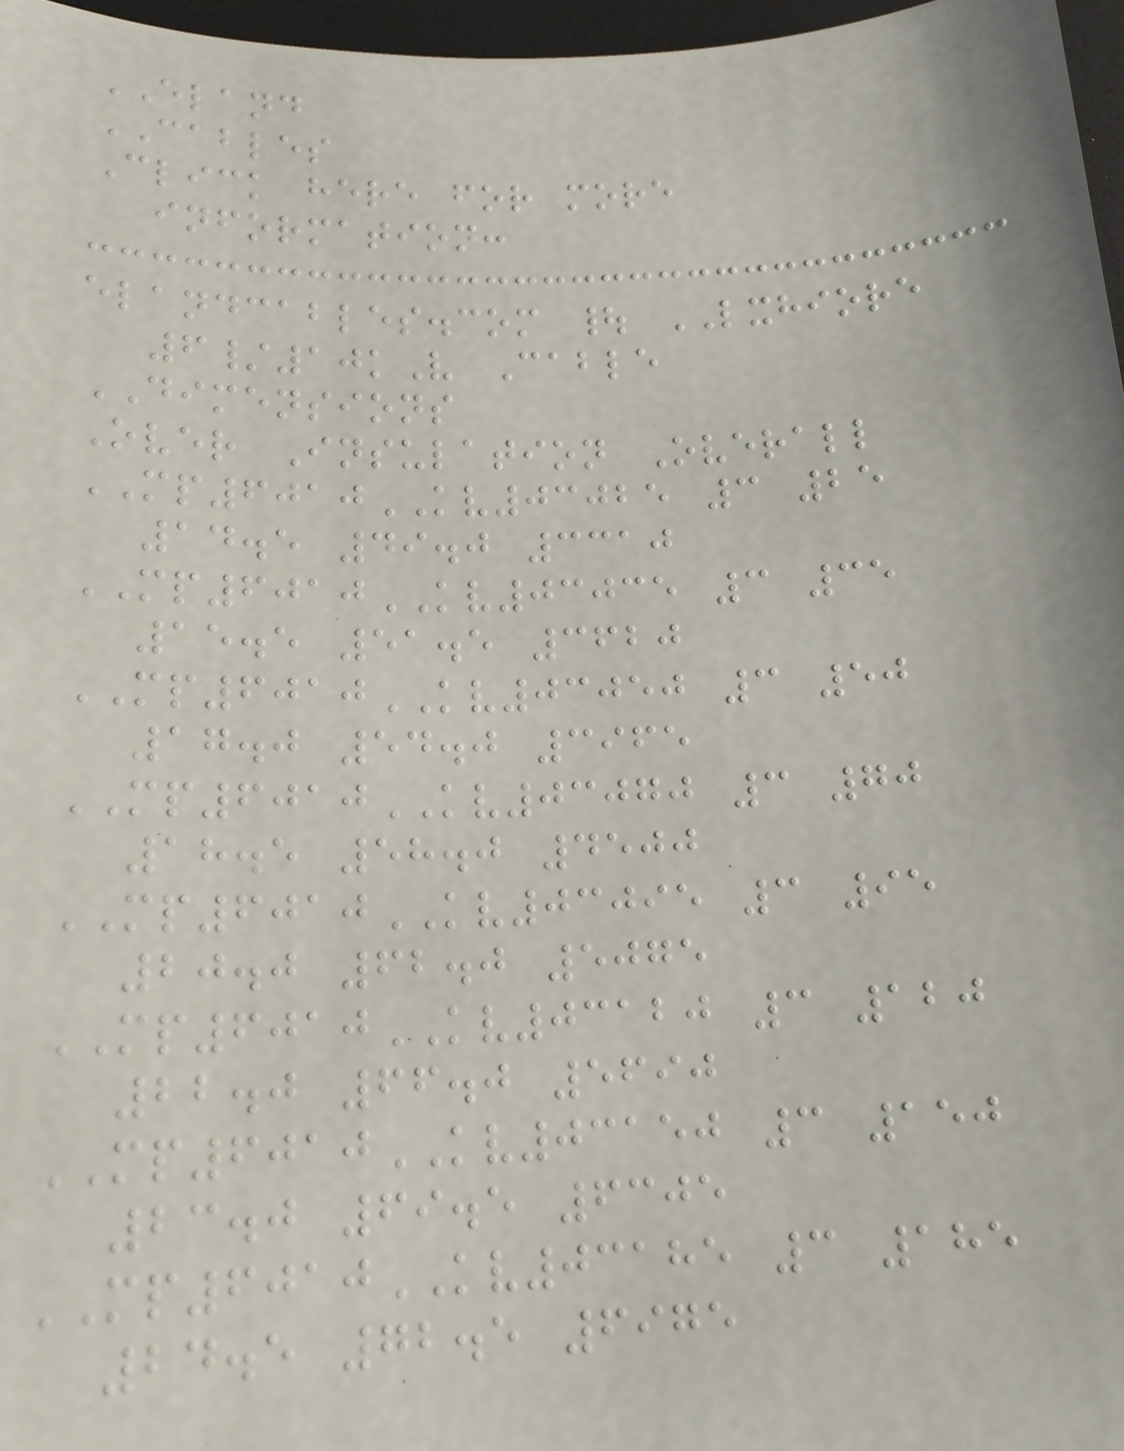ELAND
CABLES
Click here for more
information:
elandcables.com | LXHIORE
6/10kV Cable
DIMENSIONS
Over Insulation Overall
MP6010KV03025 3 25
14.5 49.0 3310
MP6010KV03035 3 35
15.5 51.5 3620
MP6010KV03050 3 50
17.0 54.0 3965
MP6010KV03070 3 70
18.5 58.0 4500
MP6010KV03095 3 95
20.0 62.0 5075
MP6010KV03120 3 120
22.0 66.0 5690
MP6010KV03150 3 150
23.0 69.5 6305
MP6010KV03185 3 185
24.5 72.5 6975
